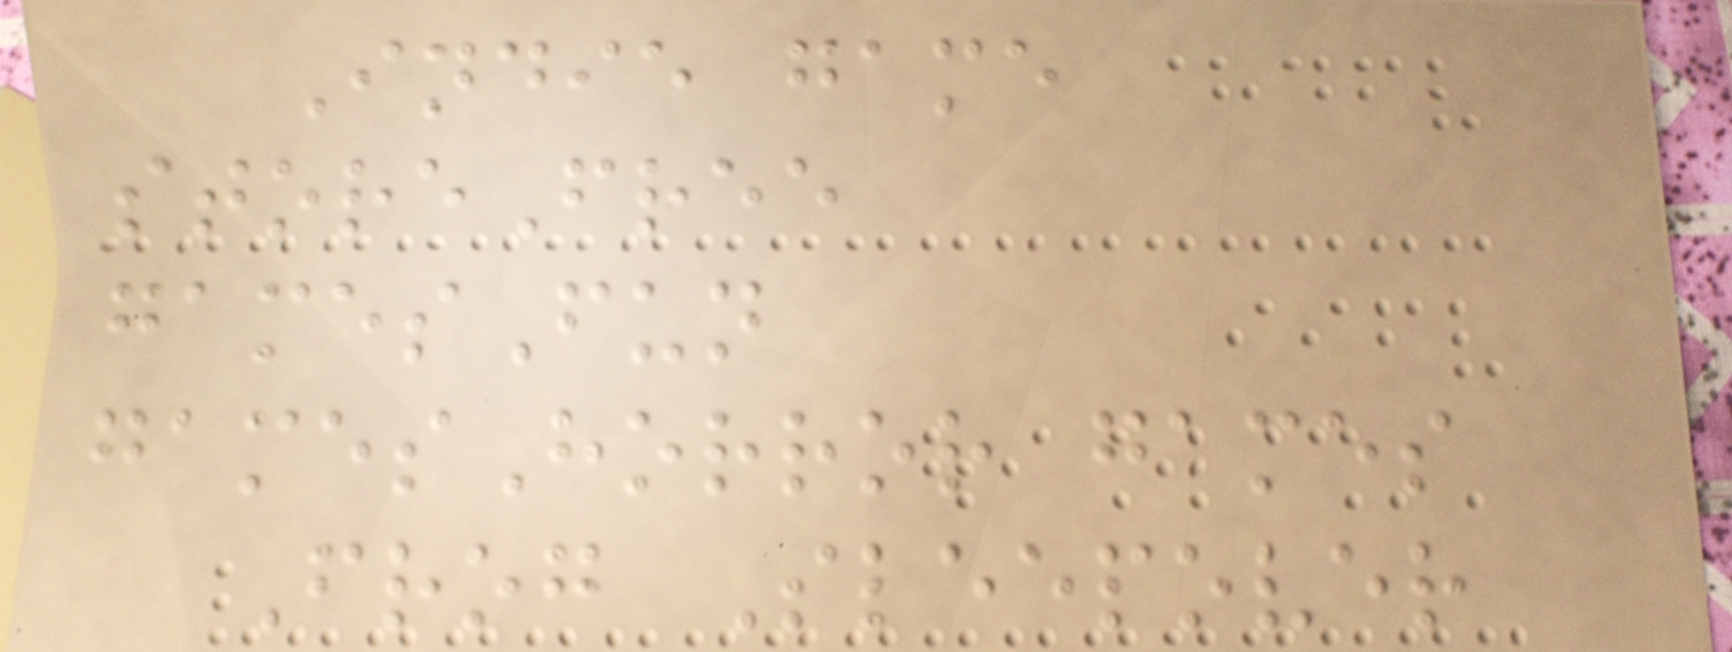Indie game
storeFree
gamesFun
gamesHorror games
Frog Sleepover
